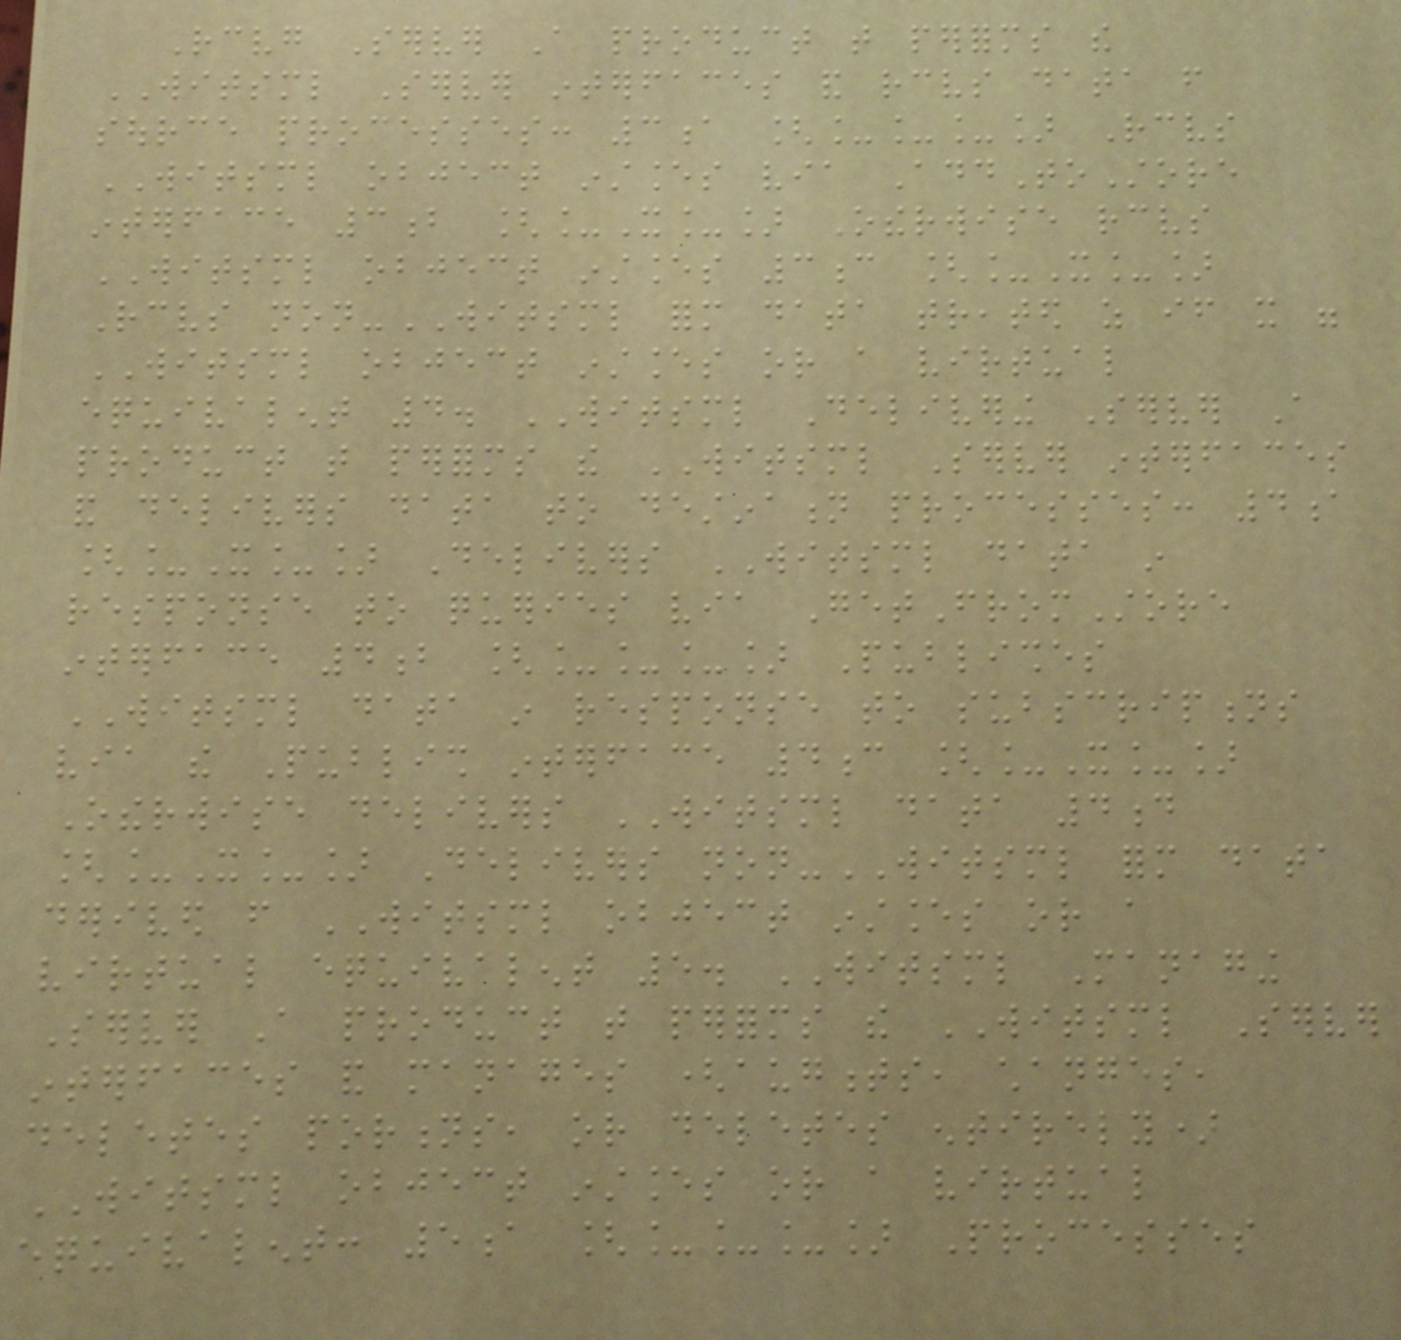Receiving Server A product that performs the
WITSML Server interfaces and receives data from
source processes: 3a [___] Receives
WITSML object instances via AddToStore
interface 3b [_X_] Otherwise receives
WITSML object instances 3c [_X_]
Receives non-WITSML form data treated as if it were
WITSML object instances or a virtual
equivalent 4. WITSML Delivering Server A
product that performs the WITSML Server interfaces
and delivers data to destination processes: 4a
[_X_] Delivers WITSML data in
response to queries via GetFromStore
interface 4b [___] Publishes
WITSML data in response to subscriptions
via the Publish interface 4c [_X_]
Otherwise delivers WITSML data 4d
[_X_] Delivers non-WITSML form data
derived from WITSML object instances or a
virtual equivalent 5. WITSML Managing
Server A product that performs the WITSML Server
interfaces and manages (augments, changes,
deletes portions, or deletes entirely)
WITSML object instances or a virtual
equivalent: 5a [___] Processes
